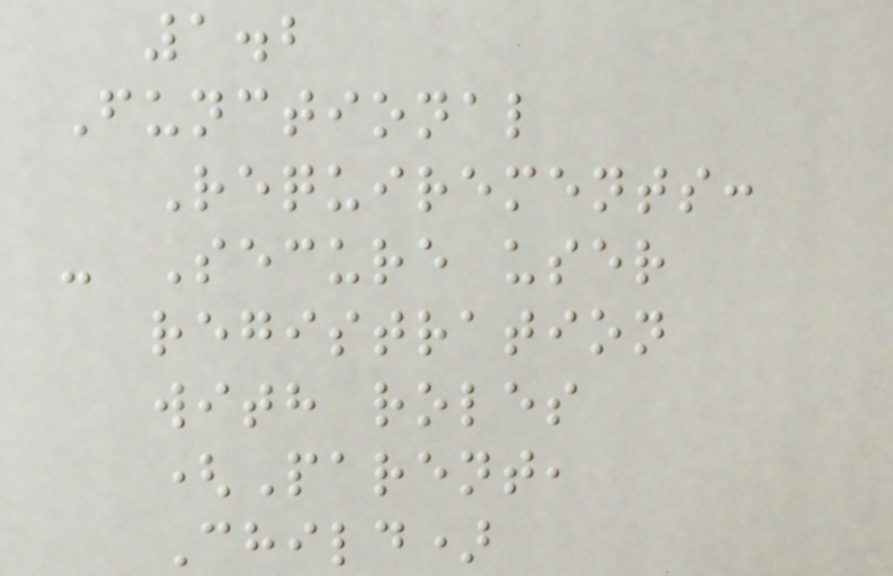1.2
Functional
Requirements:
- Secure user
registration
with roles
(Parent,
Child)
